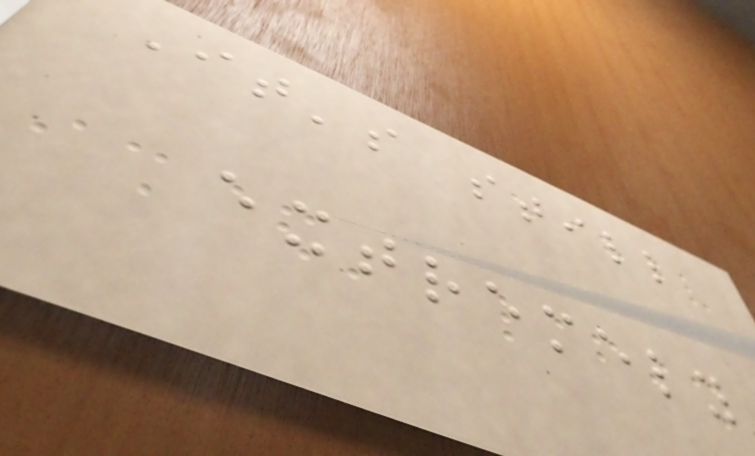It's still
extremely
